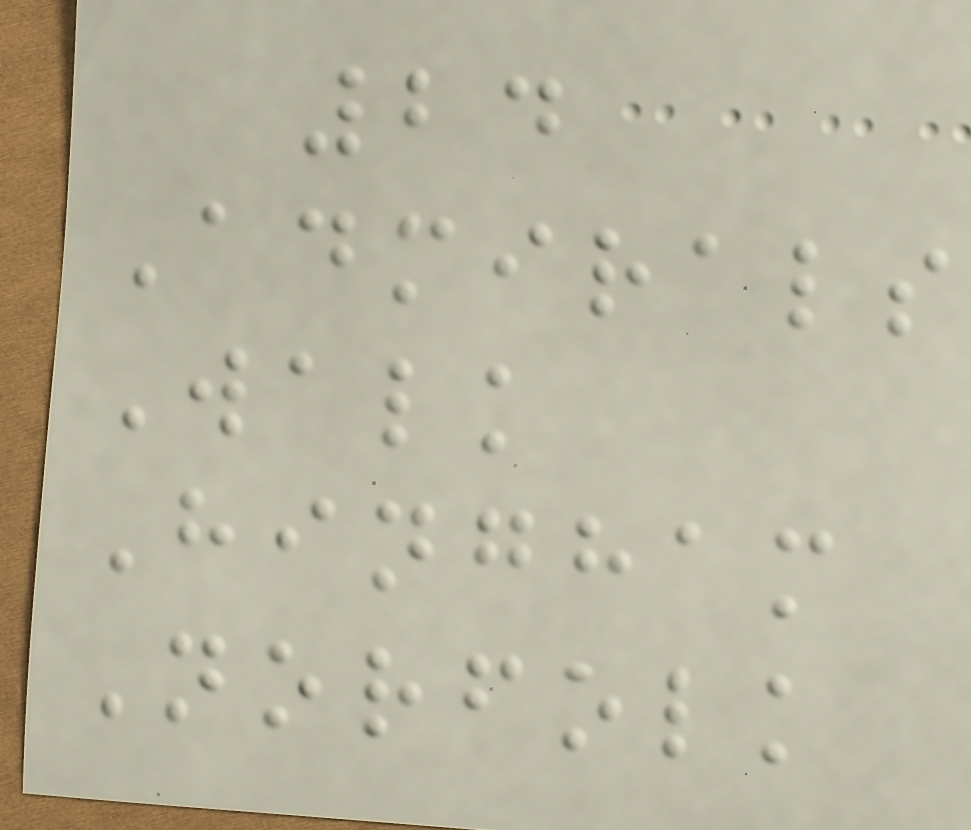24
Admirals
Walk
Hingham
Norfolk
